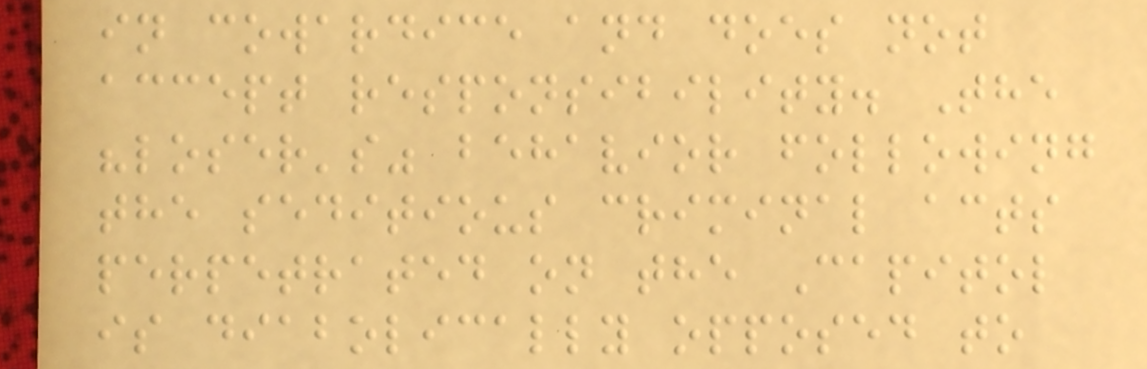in cowardice and does not
accept responsibility. The
"loser's" behavior following
the seditious criminal acts
perpetrated on the Capitol
is diabolically opposed to
